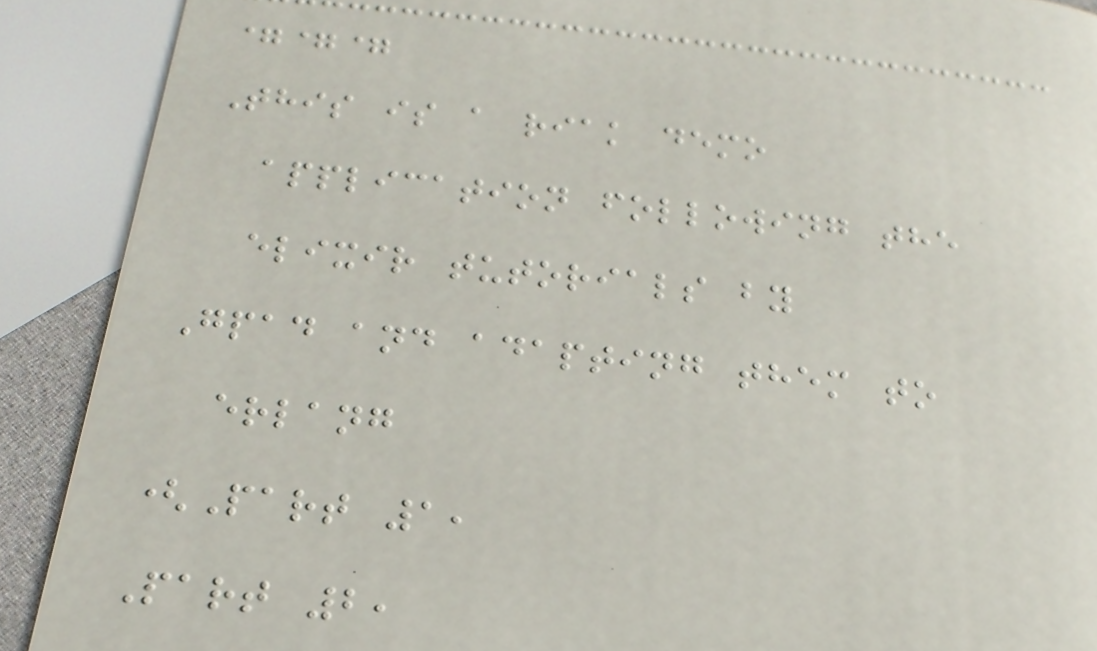===
This is a riak demo
application following the
elixir tutorials by
Gpad and adapting them to
erlang
(Part 1,
Part 2,
